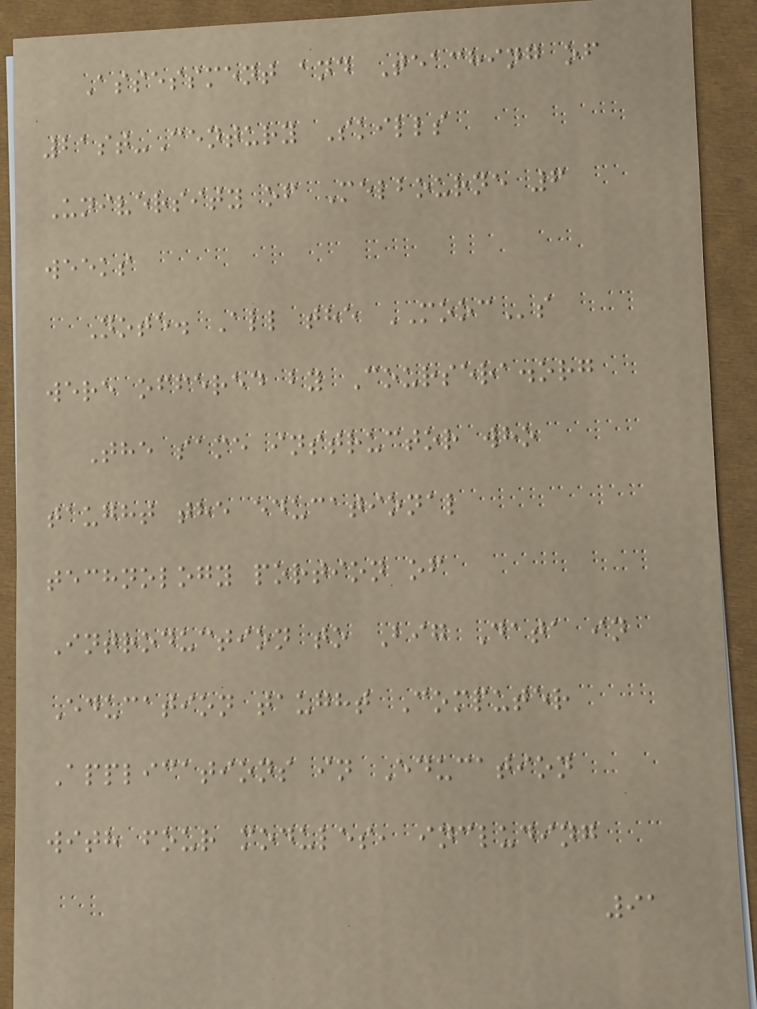Assessment and Teaching of
21st-Century Skills
University of Melbourne 6
weeks
Note. All the MOOCs
were offered by Coursera.org
The same instructor who
taught the educational
technology portion of
Introduction to Big Data in
Education taught Computer
Applications in Education
with four modules, including
91
